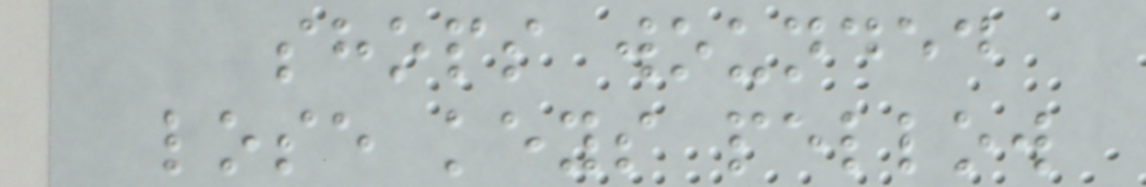shops wounded
lose keys pellow
